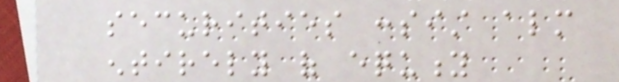securities consist almost
entirely of equity
